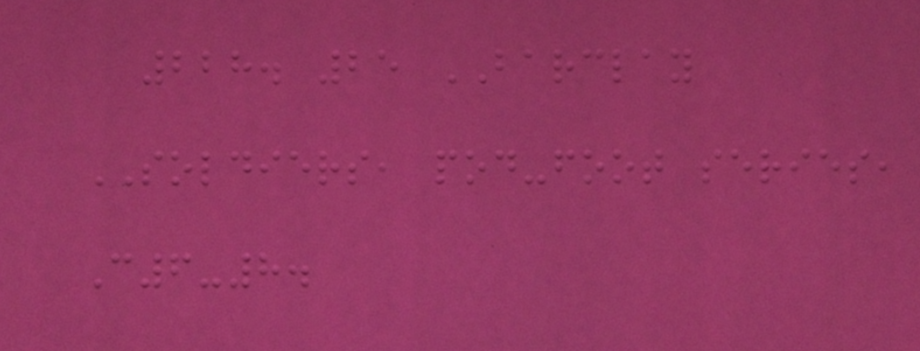228. 25 BARCLAY
SOLDIERS, pod-foot series,
C6-8.
